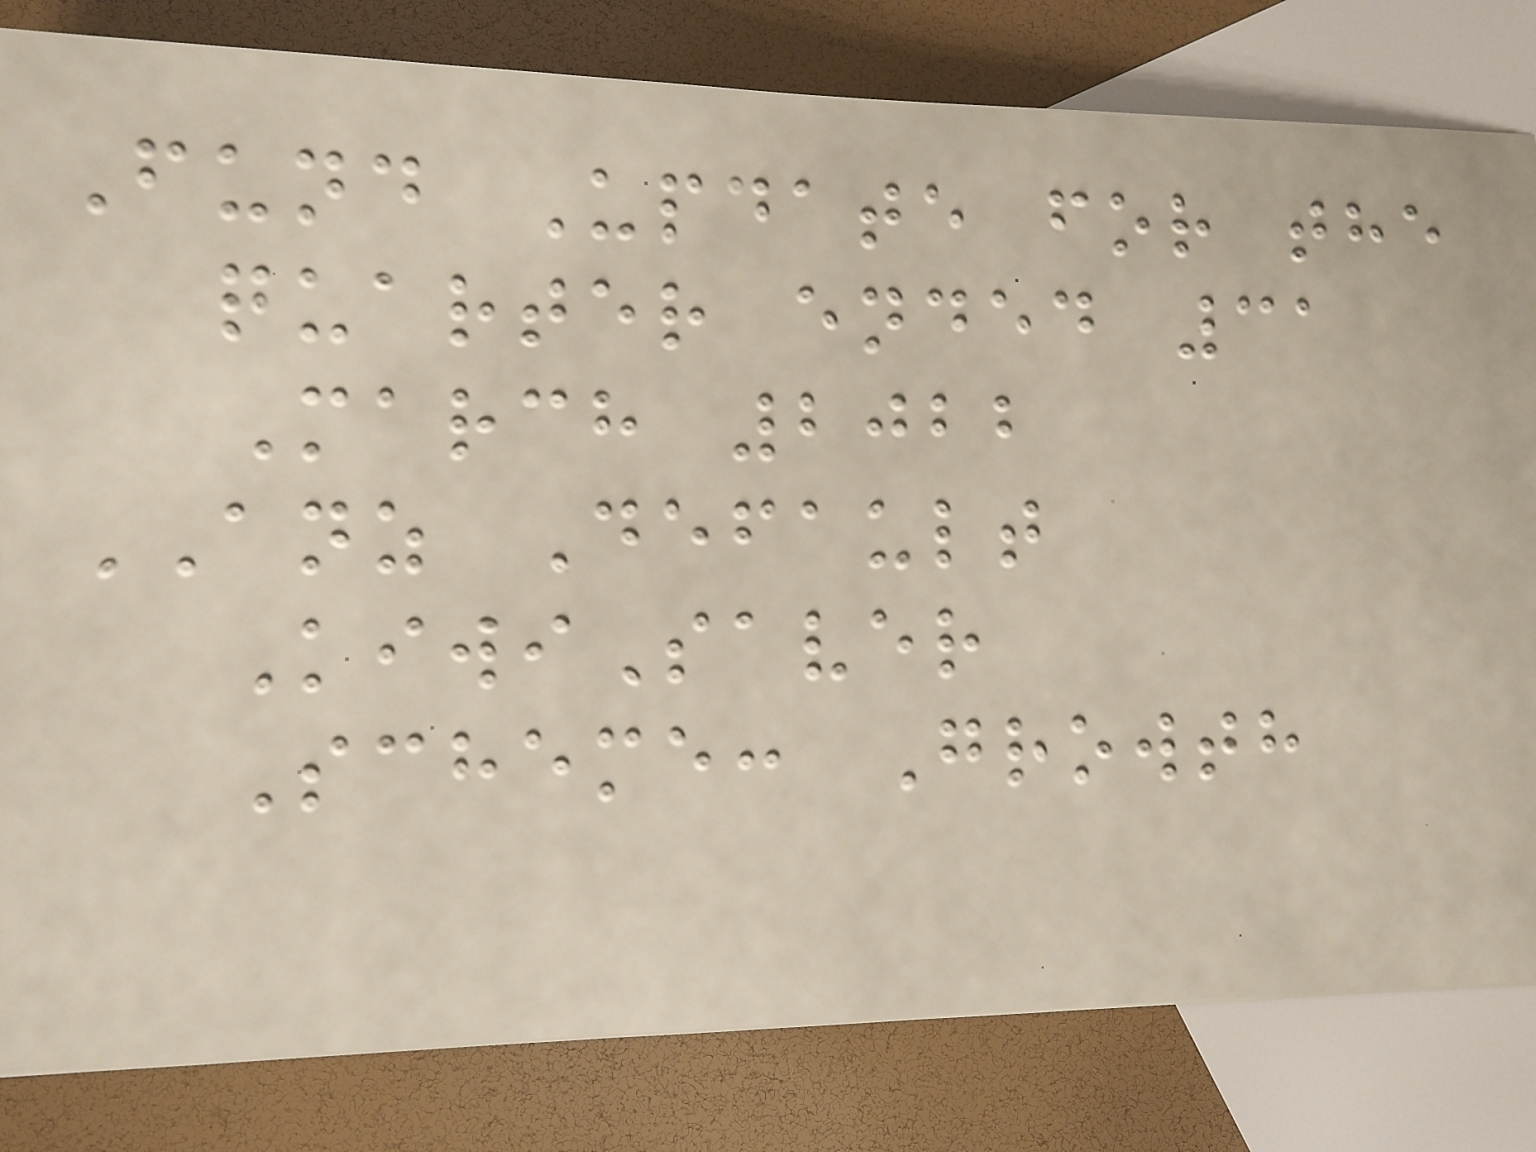Fund Update for the
quarter ended 31
March 2022
ANZ Default
KiwiSaver
Scheme: Growth
